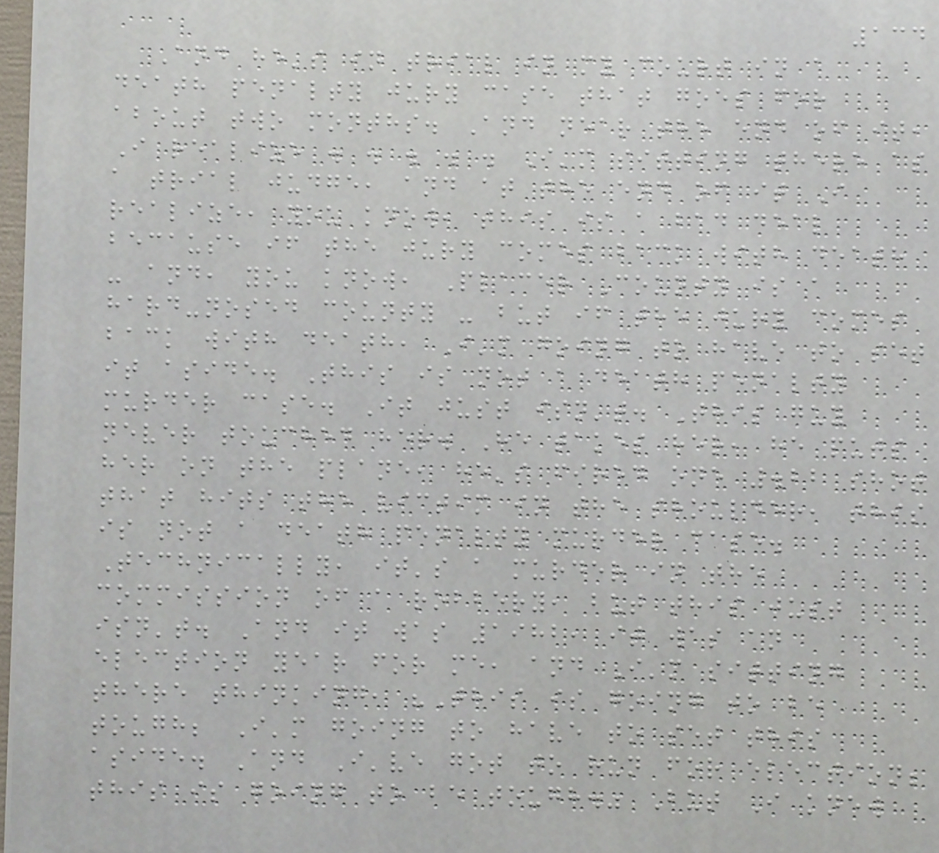134
And he's in trial in my court in a
death penalty jury case that goes for
about two months. And near the end of it,
I realize . . . . . I'm sitting there as
a trial judge, and at the end of it I
realize, you know, this is a bad deal
because if the jury comes back with death
- and, you know, Placer County is a
hard-nosed county - but if the jury comes
back with death, I'm going to have to set
it aside. This is not a death penalty
murder case. It just isn't. This guy
never touched her. He takes her, he puts
her on the plane, he's fired one .22 shot
that hits the victim in the shoulder, this
is not a death penalty murder case.
Technically, it's a murder in the
commission of a robbery, but this just
isn't. And it was 1982, it was an
election year for me, and I'm sitting
there thinking, "This is going to be
tough; I'm going to have to set this
aside. And I've got to run for election;
this is going to be tough." But I knew
